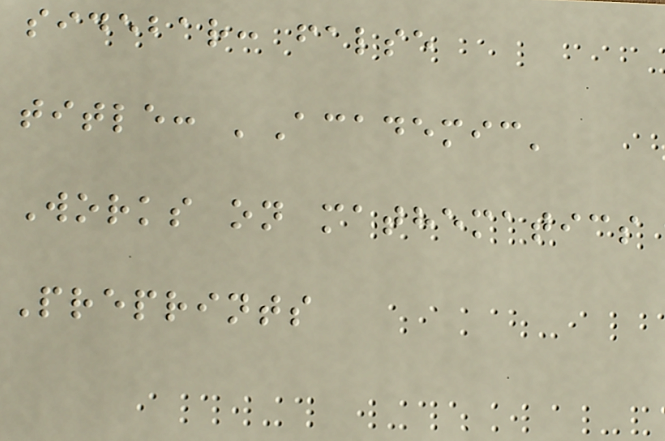sidebar: false
title: 'Academic'
Works on mathematics
Preprints
